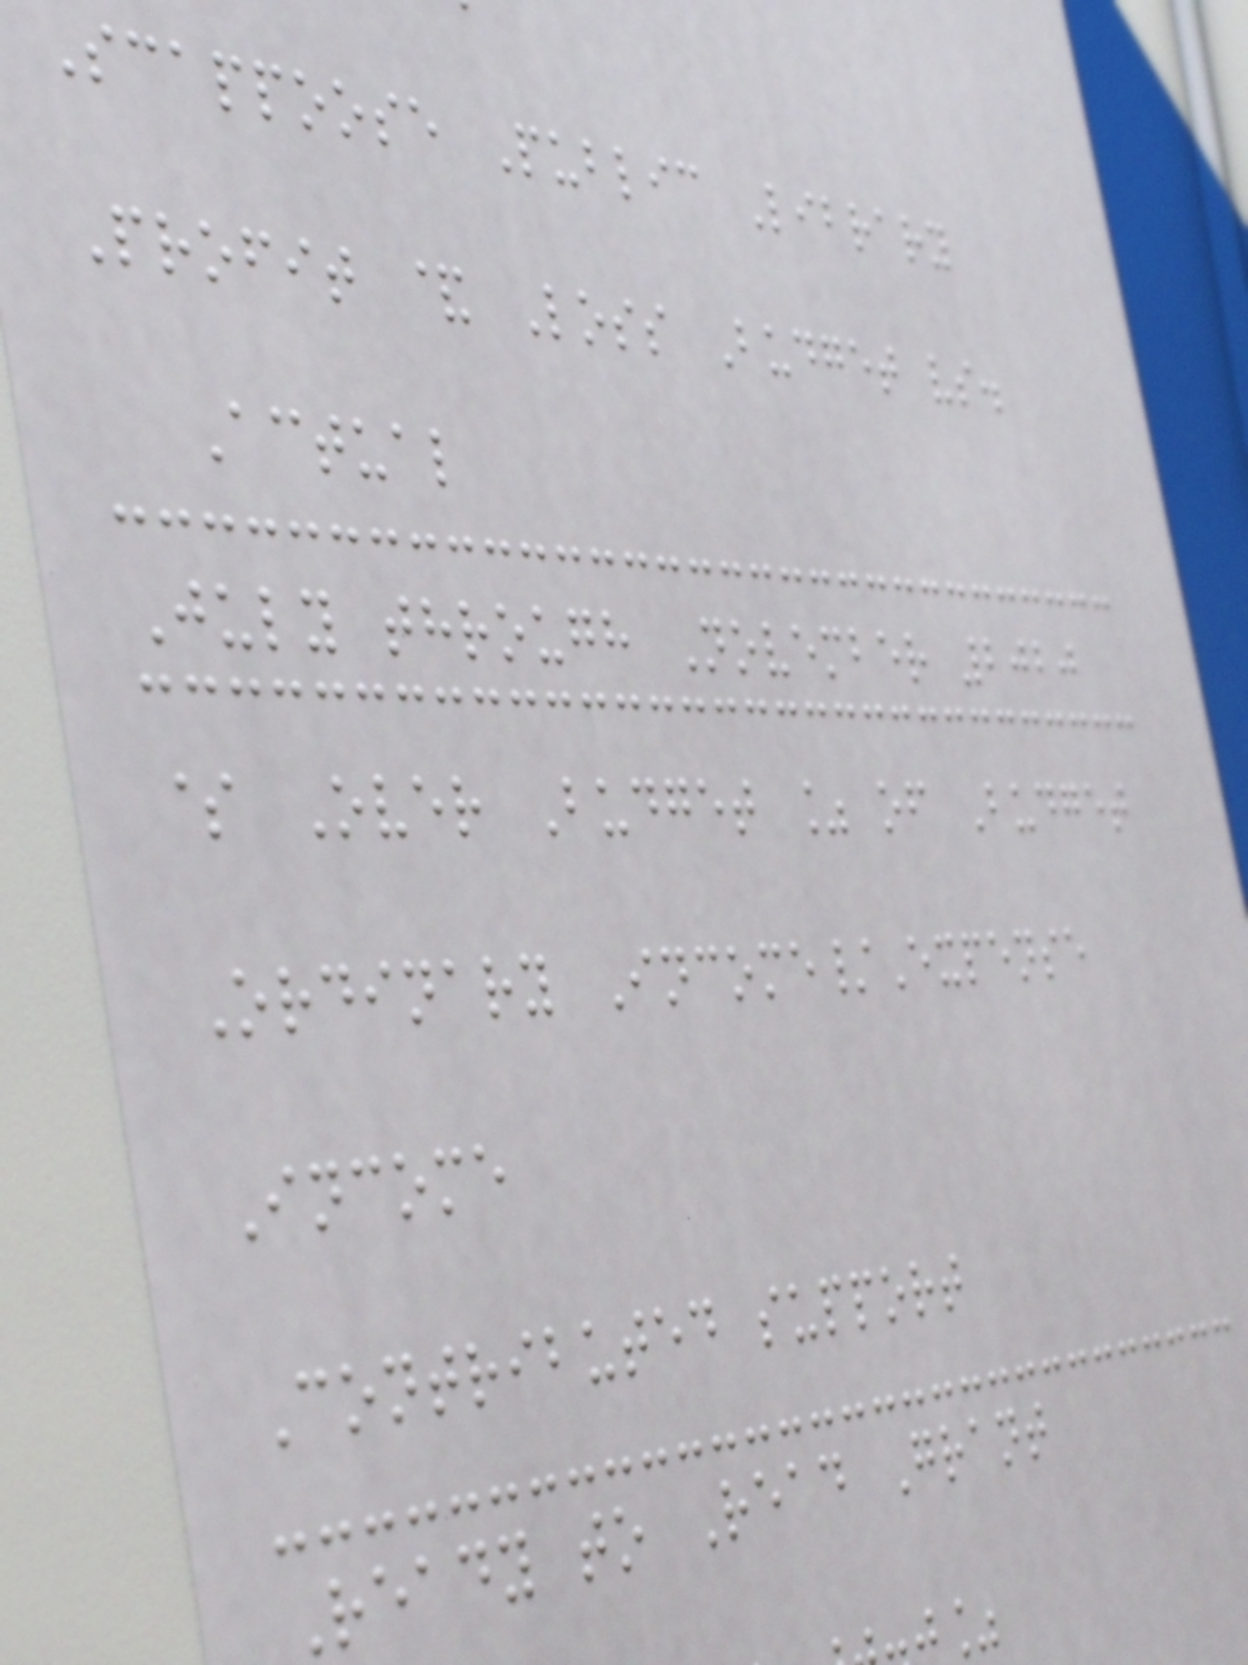Scappoose Public Library
Profit & Loss Budget vs.
Actual
July through November 2020
$ Over Budget % of Budget
Ordinary Income/Expense
Income
Contributed support
Ready to Read Grant
